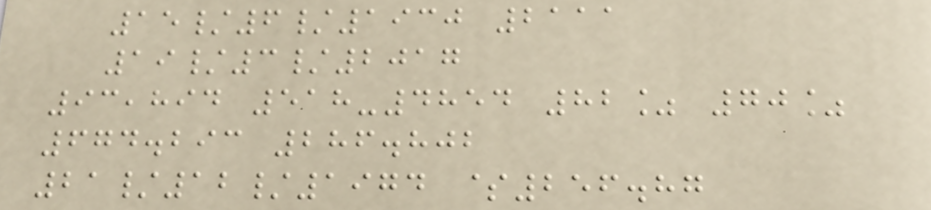15/6/1930 2111
19/3/2017
93,894 518-4854 82% 70%
674.293 286.802
21/12/1974 $256.87
